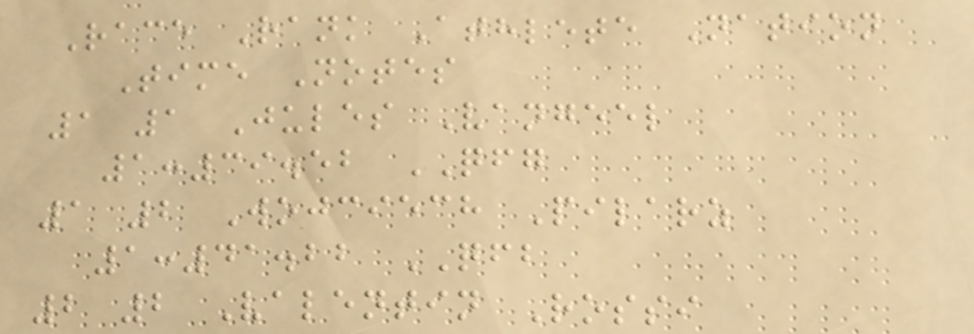Race Rank Athlete Nation
Time Notes
1 1 Jules Vangeel
1:39.52 QFG
1 2 Wojciech Pilarz
1:41.22 QFB
2 2 Valentin Rossi
